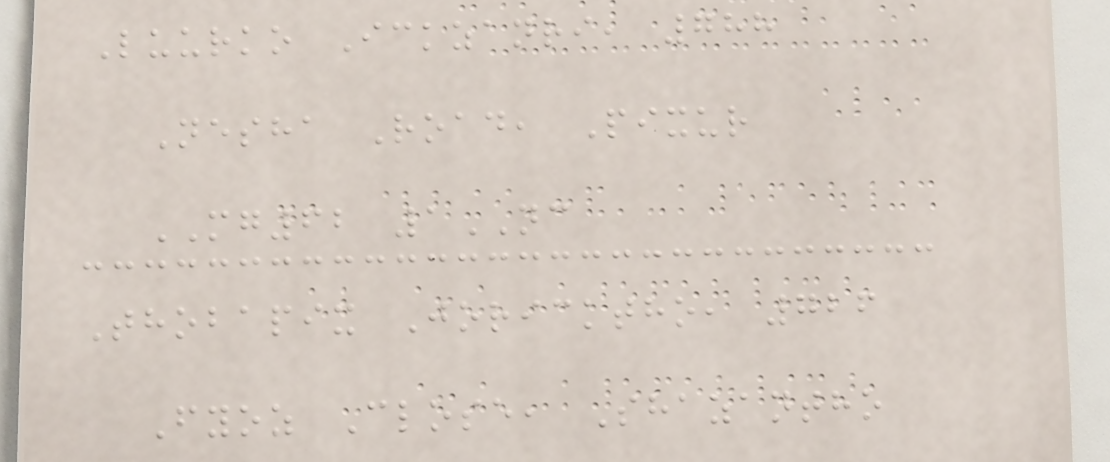Luurko Ickzanri, 788
Nesha Road, Pixur
MG62 1NC
Thobapix Joricktho, 726
Fyoz Close, Shazantho
